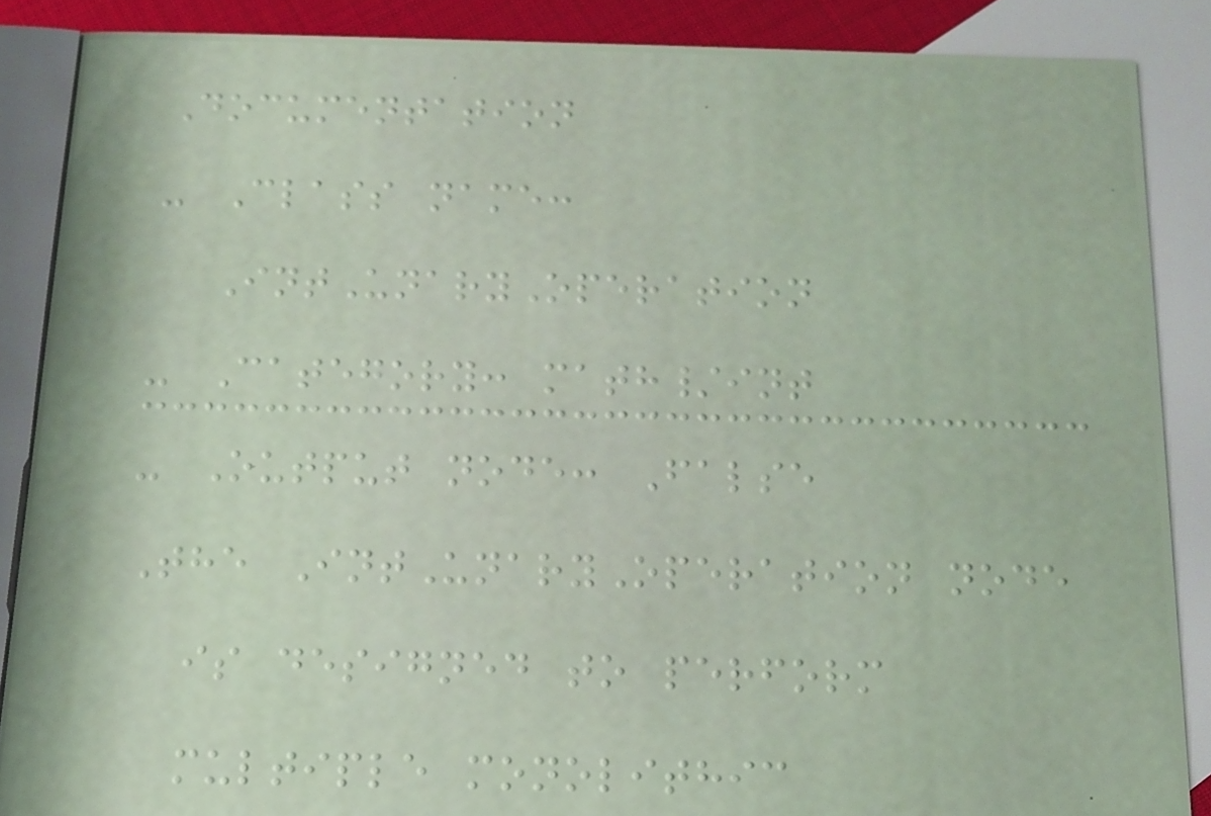Documentation
- Class name:
IntUnaryOperation
- Category: math/int
- Output node: False
The IntUnaryOperation node
is designed to perform
multiple monolithic
